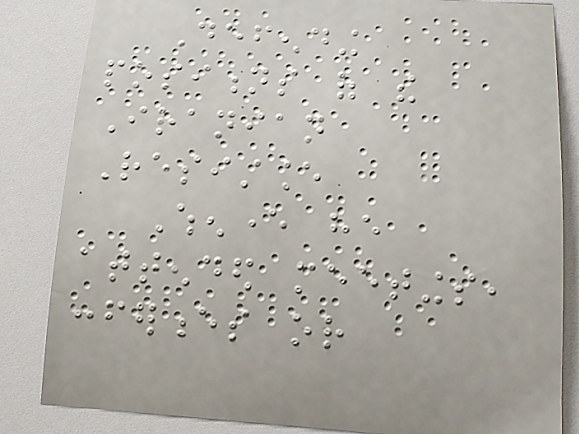Defending
positions of the
Iranian
Resistance
Whenever he
attended meetings,
conferences or
